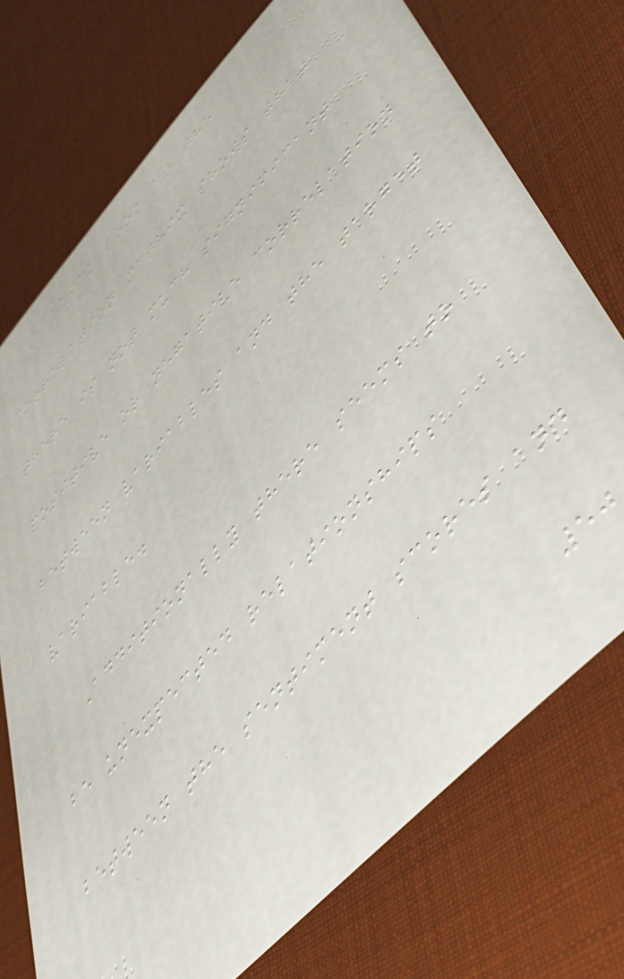A quick look at the
correlation matrix shows that
there is not much significant
positive or negative correlation
between variables and the target
variable.
Additionally there seems to
be unexpected relationships
between the sentiment scores and
50
